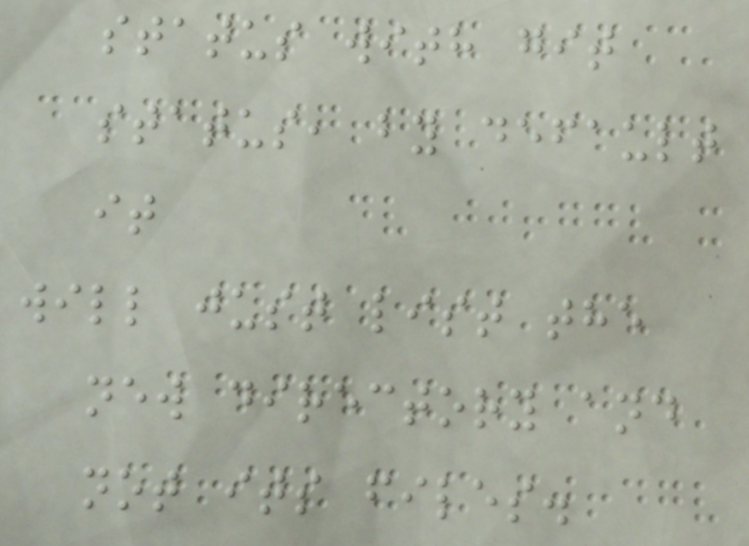status with git
status, by default
it
will just list the
new directory and
not its files.
